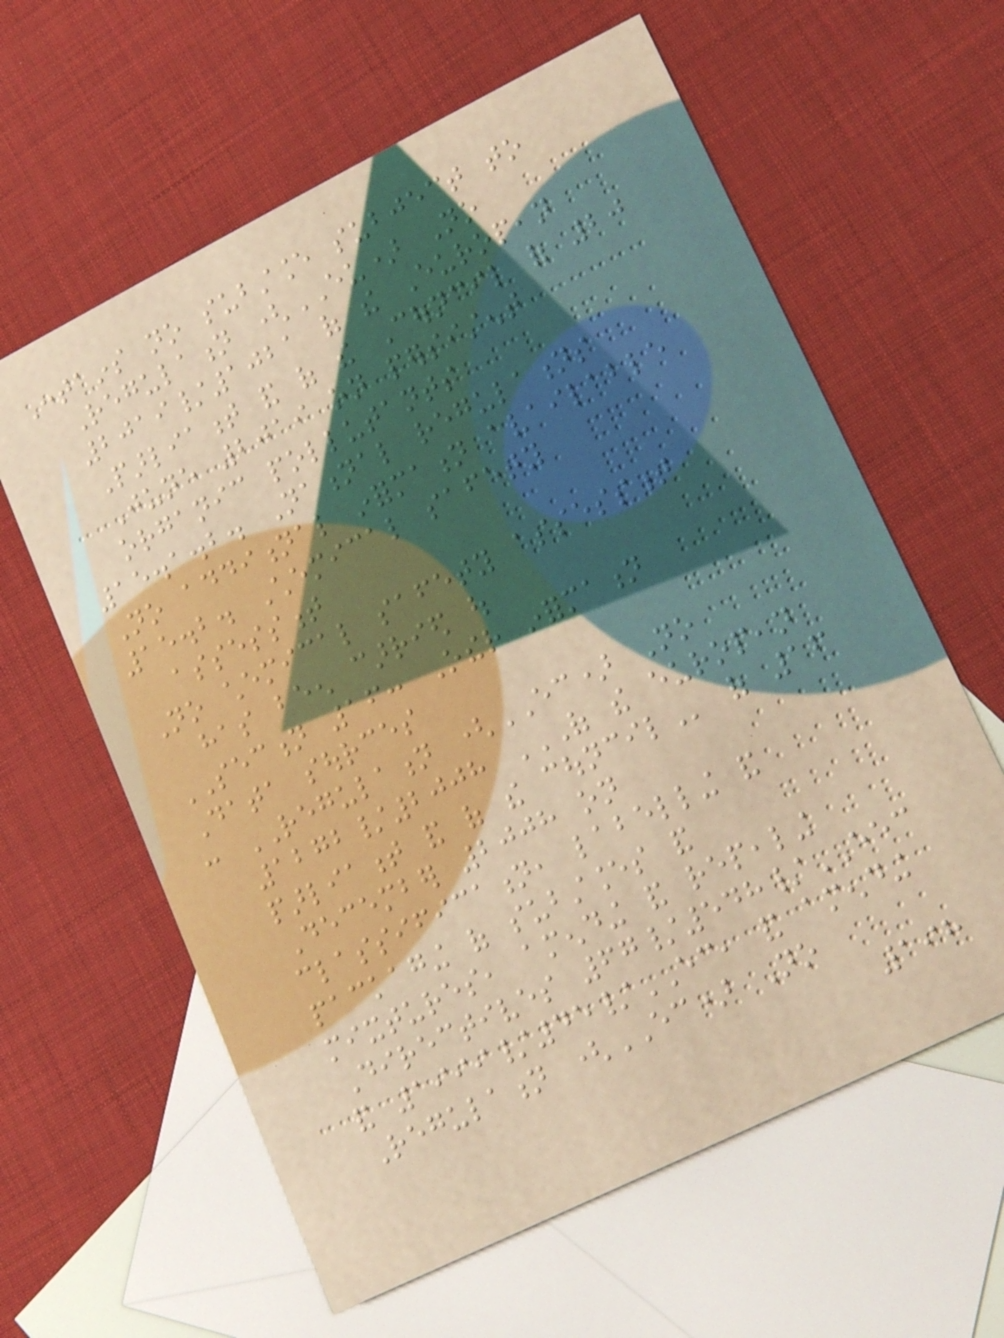Contains no substance subject to
Regulation (EU) No
2019/1021 of the European
Parliament and of the Council of 20
June 2019 on persistent
organic pollutants
15.1.2. National regulations
No additional information available
15.2. Chemical safety
assessment
No chemical safety assessment
has been carried out
SECTION 16: Other information
Data sources
: REGULATION (EC) No
1272/2008 OF THE EUROPEAN
PARLIAMENT AND OF THE COUNCIL of 16
December 2008 on
classification, labelling and
packaging of substances and
mixtures, amending and repealing
Directives 67/548/EEC
and 1999/45/EC, and amending
Regulation (EC) No
198
